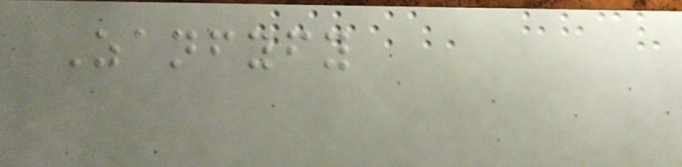Zanfyfy
